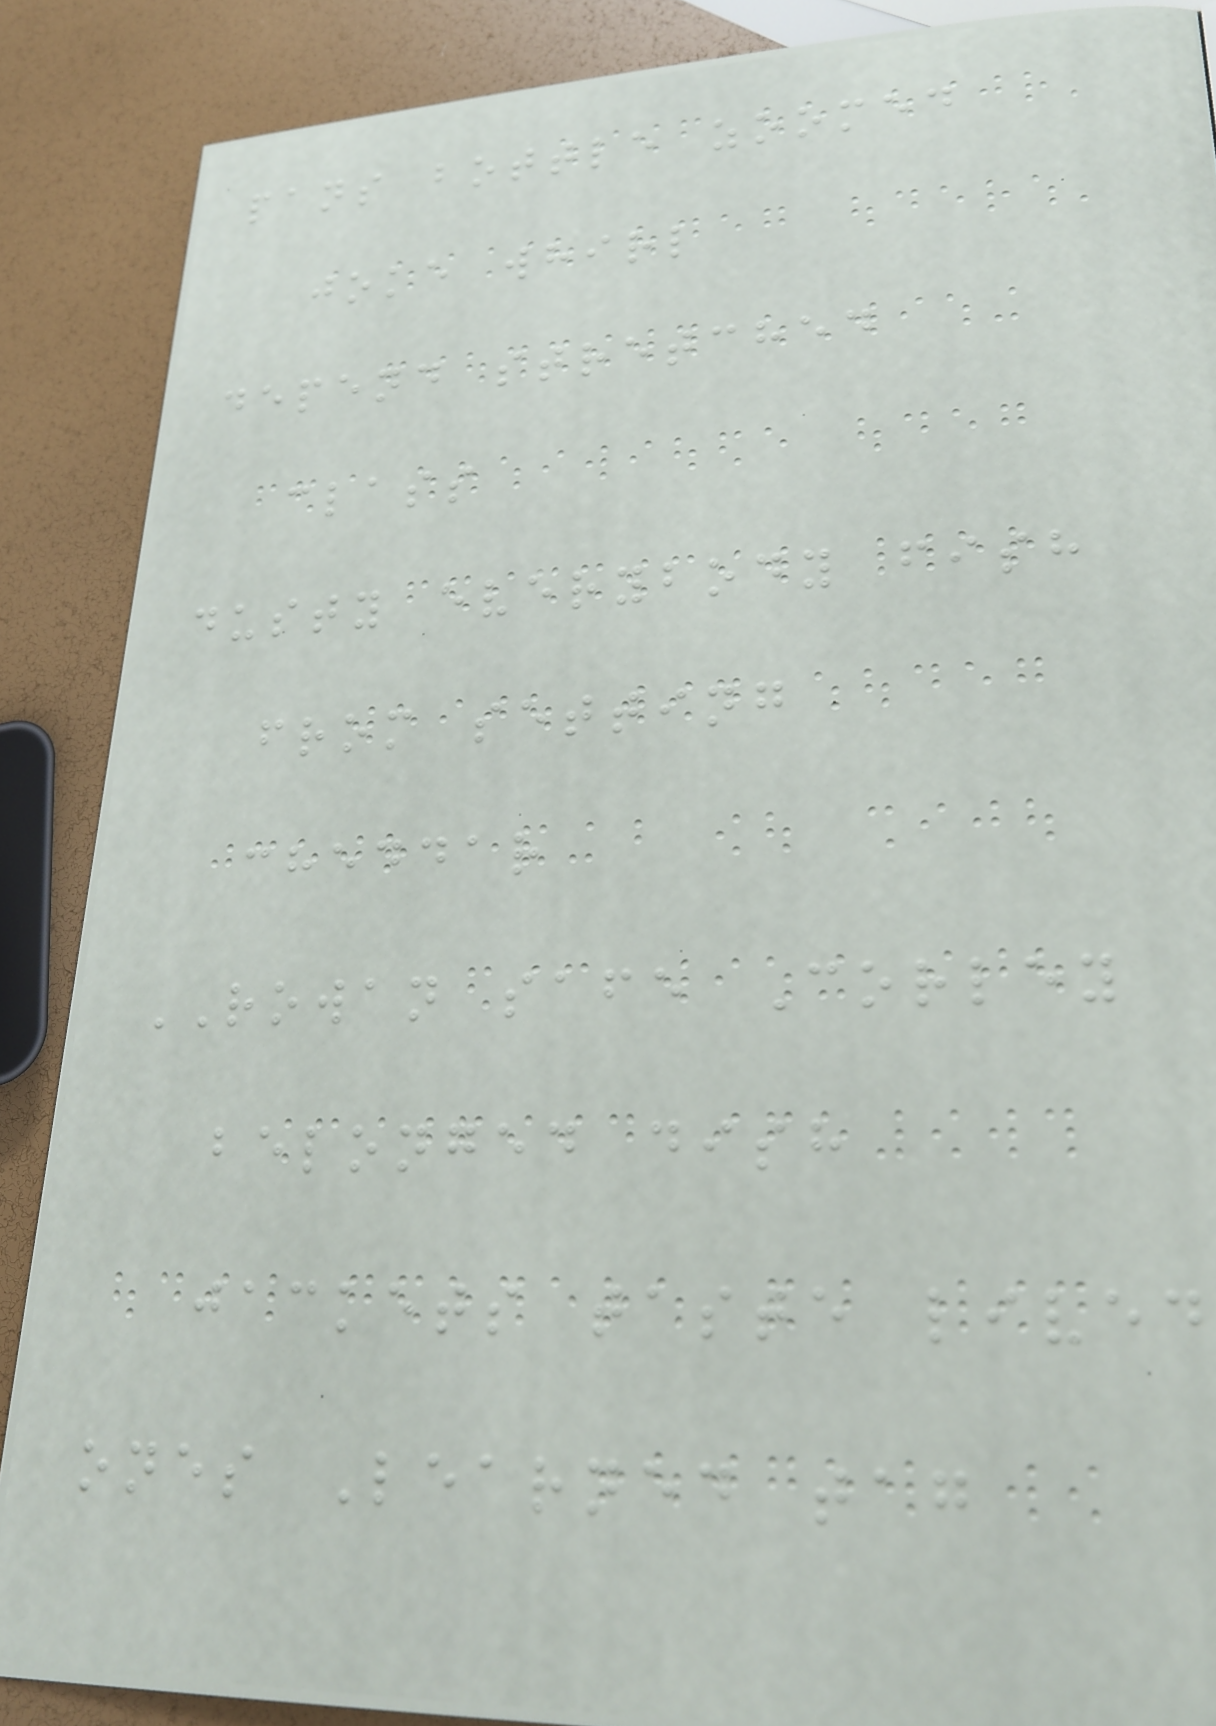pans bottle zoomed
joke whirl
depend stretched
class
dusty everybody fish
from setting
cheddar
ROWAN safe Corley
belonged dish
jackets taste lived
ones Learned tag
